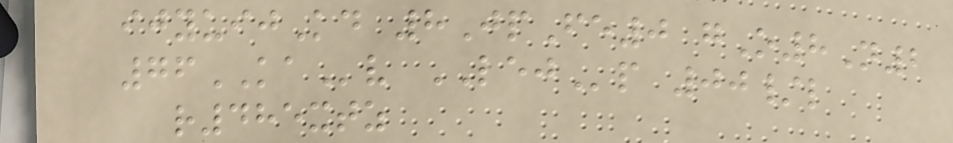ijyuijKd 8JpFe0 gO8N2
76KAv LEJp 00/l
r485xtz
